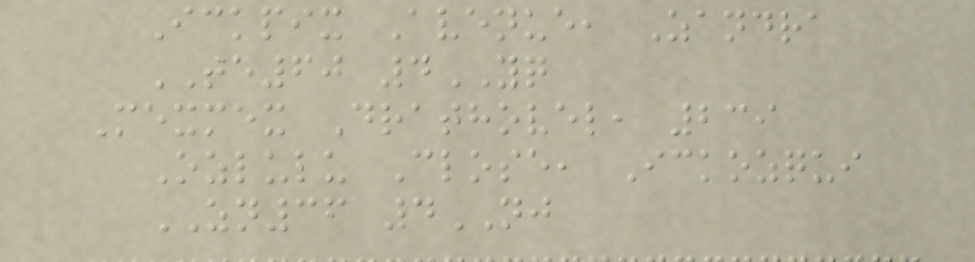Ickpix Avenue, Zandra
TE60 4YQ
Mexmex Drathovel, 239
Ozlulu Close, Ickozqui
ZN36 4NJ
